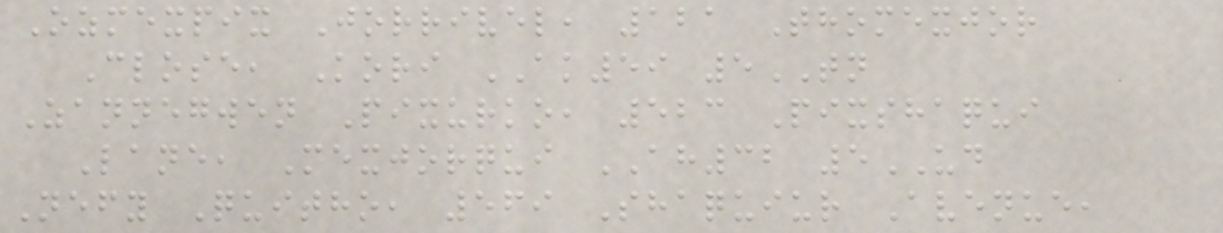Ozmexpix Jorrivel, 121 Thomexjor
Close, Kori AK59 5TN
Zannegwen Pixurko, 523 Pixshaqui
Lane, Mexjorqui AH32 5UD
Nefy Quitho, 569 Shaquiur Avenue,
